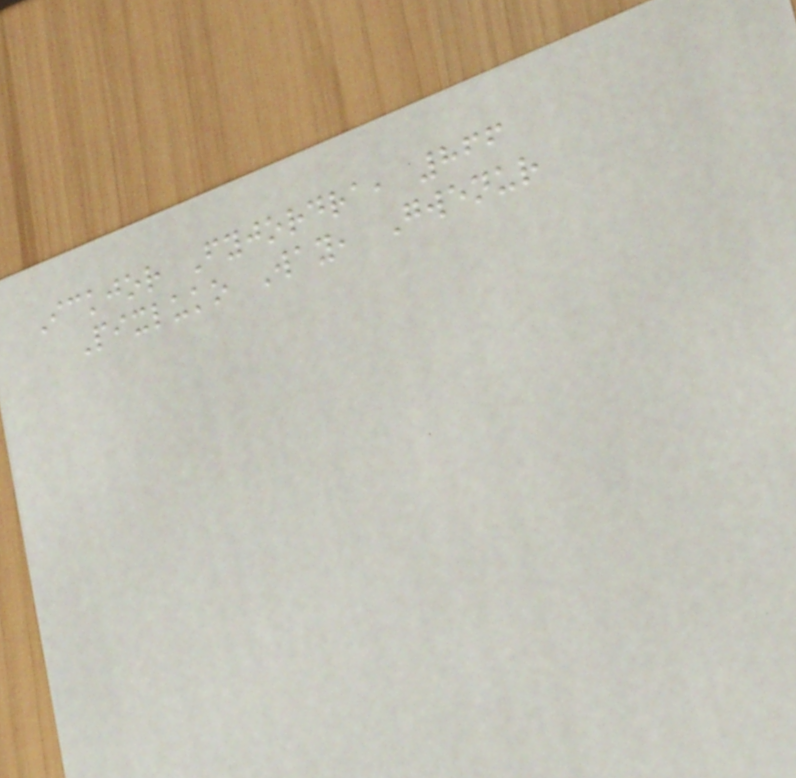Ickjor Fyjordra, 866
Pixluko Way, Gwenur
